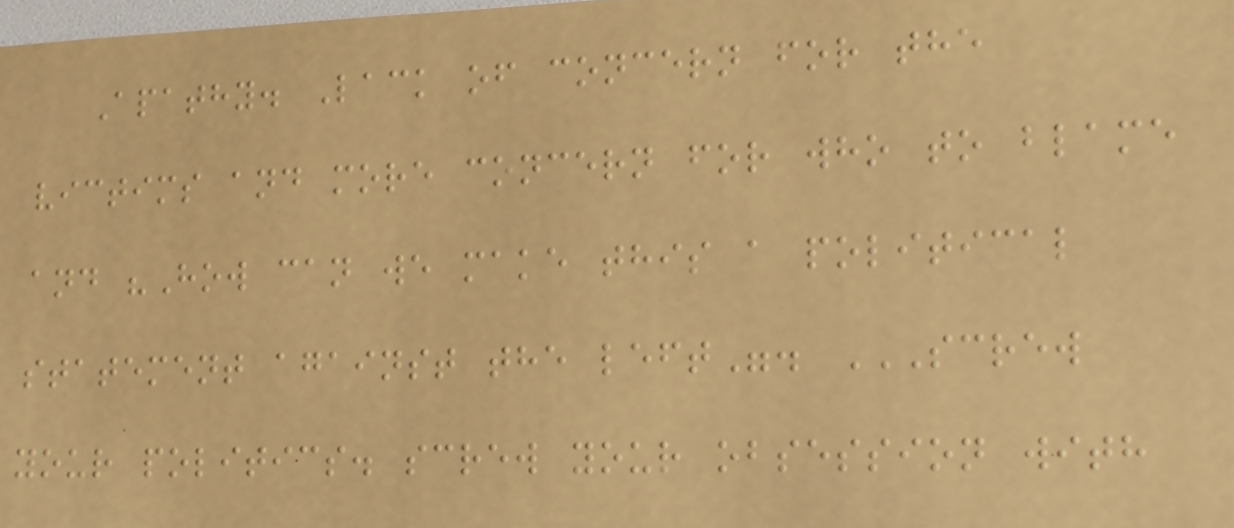Apathy. Lack of concern for the
victims and more concern for who to blame
and "How can we make this a political
statement against the left". SCREW
YOUR POLITICS. SCREW YOUR OBSESSION WITH
